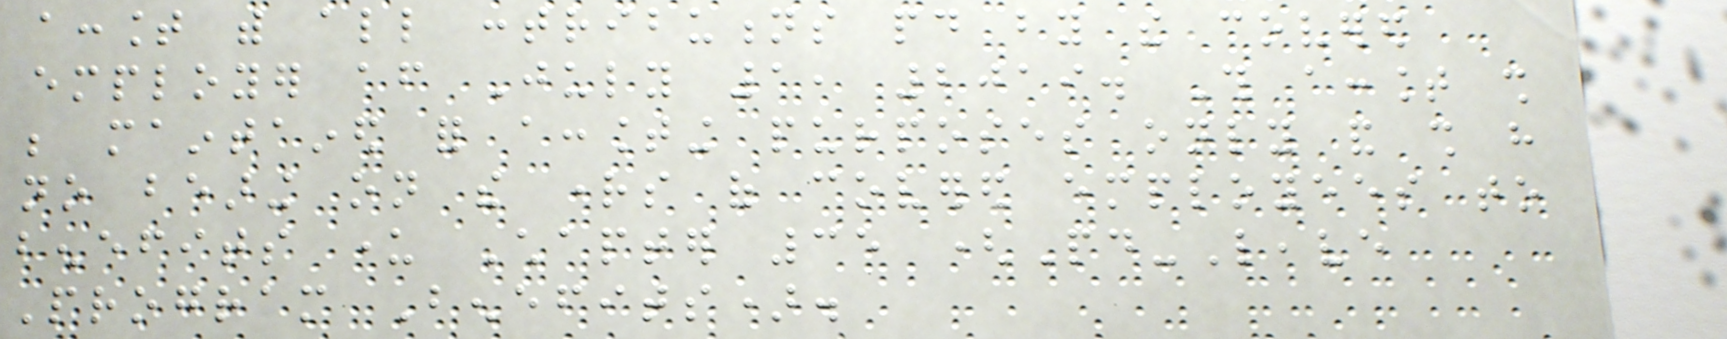account with all contributions paid by the covered
employer after July 1, 2019. This account shall
be maintained for accounting purposes only and shall have
no bearing on the rights of covered employees to
benefits under Chapter 35 (Paid-Leave
Program Benefits).
